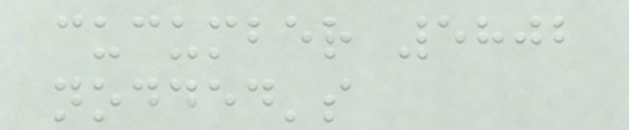cucumber 5802
nodded's
